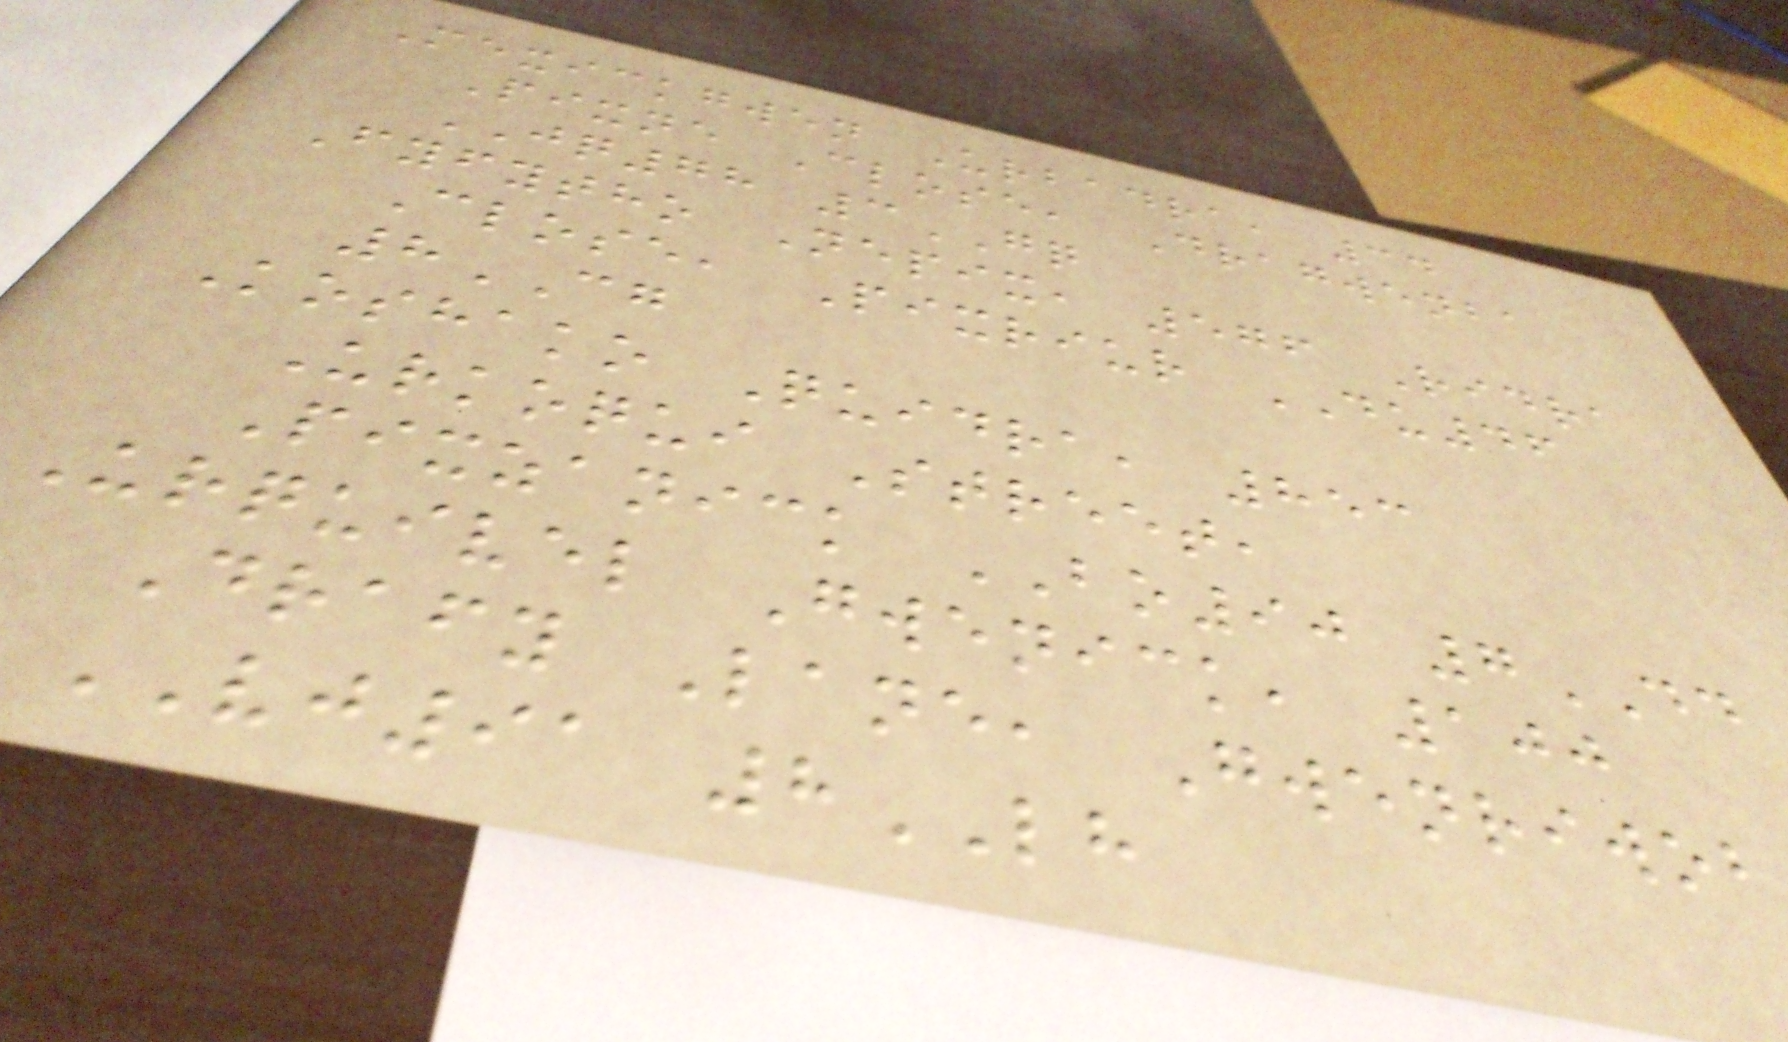Mexickgwen Urbadra, 34
Pixne Close, Dragwenba
JQ78 3GQ
Fyfytho Nepix, 576 Ridra
Close, Pixriur DU46
8CG
Koshako Quidra, 853
Urkoqui Street,
Pixzanick BO90 7DD
Urquivel Gwenick, 100
Drafy Lane, Gwenriwob
VJ91 8LH
